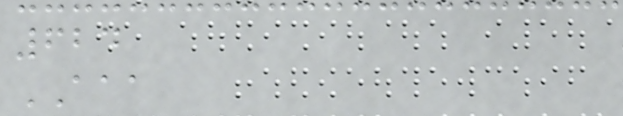624
AAA
